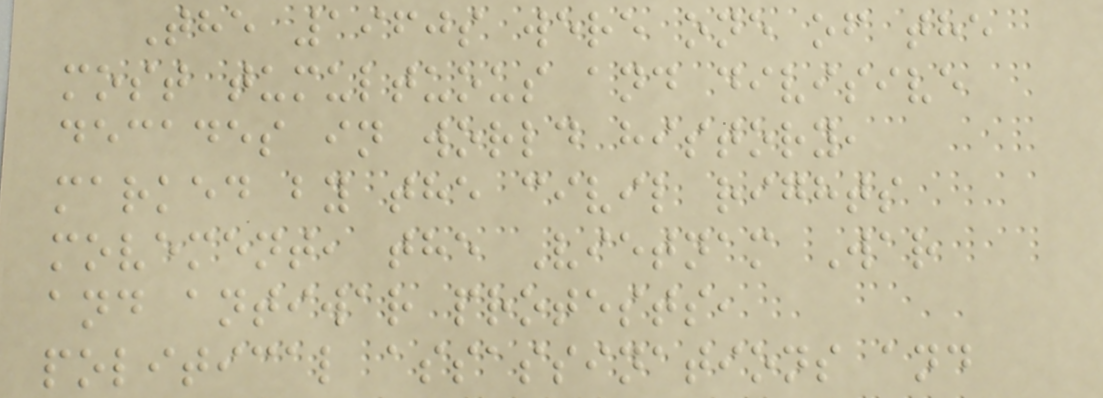The 1960s were one of the
most tumultuous and divisive
decades in world history,
marked by the civil rights
movement, the Vietnam War
and antiwar protests,
political assassinations and
